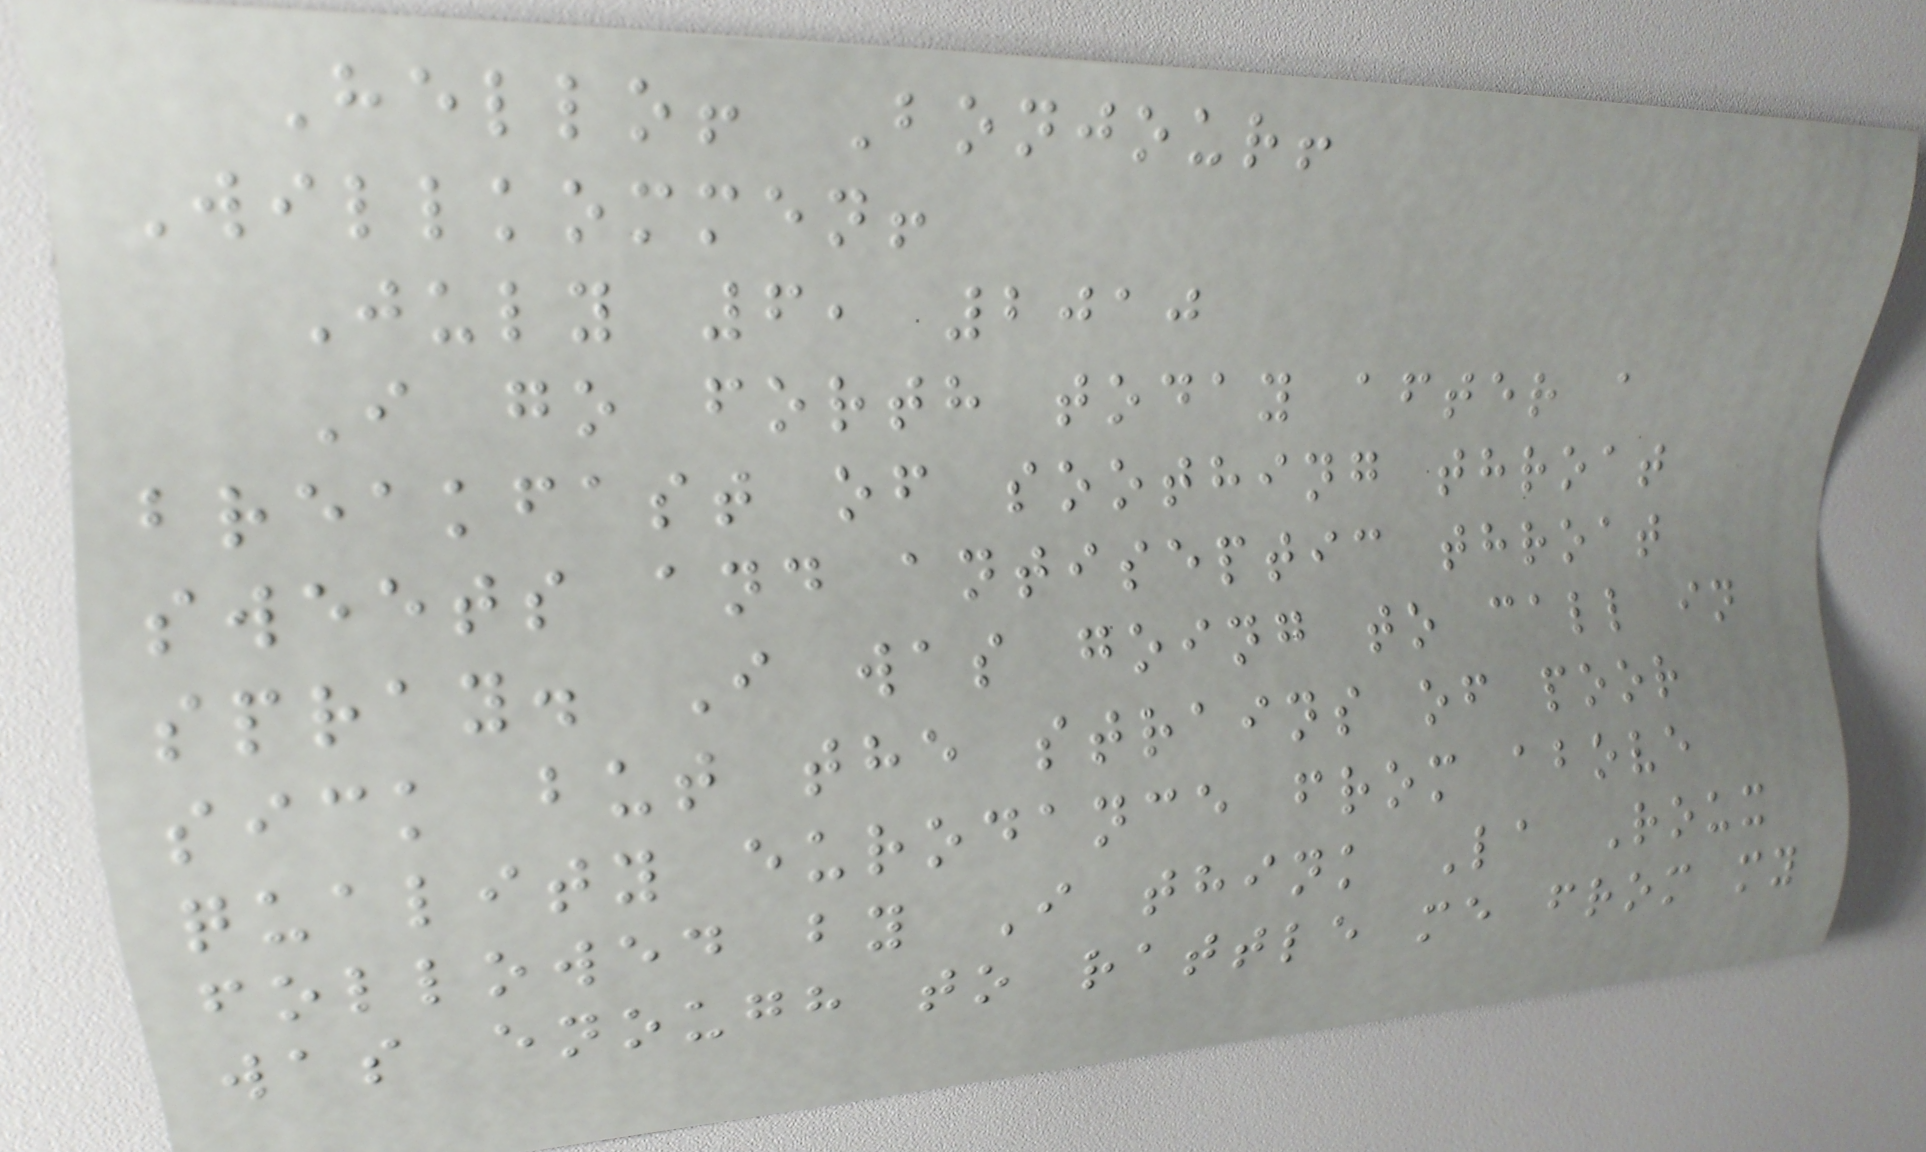Hello! Bonjour!
Willkommen!
July 6, 2010
I go forth today after a
breakfast of soothing throat
sweets and antiseptic throat
spray. I was going to call in
sick but the strains of poor
quality eurodance from above
followed by I think La Roux
was enough to rattle me from my
